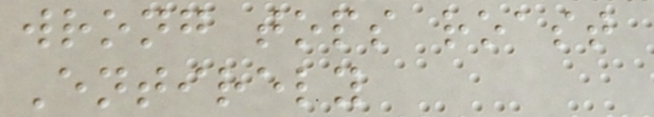wrong tops roast
Entirely
